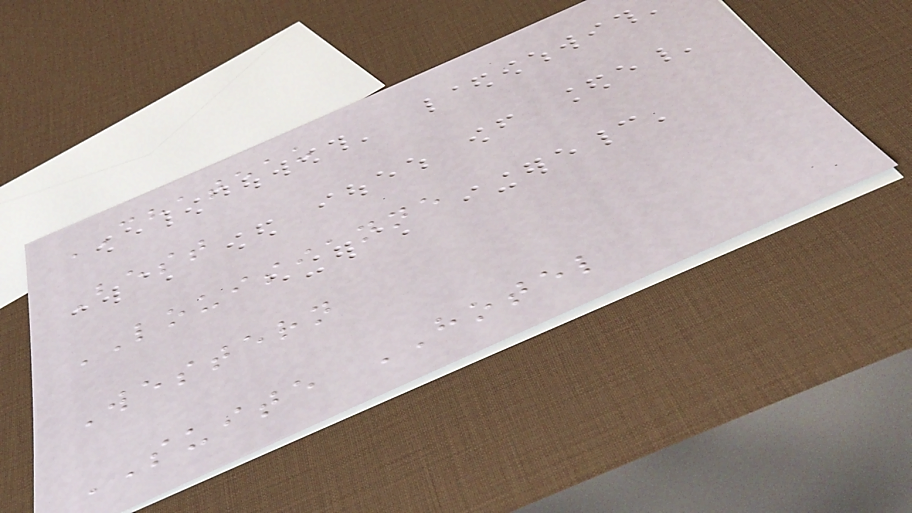CHATEAU
Best
LOUISIANNE
Western
SUITE HOTEL
